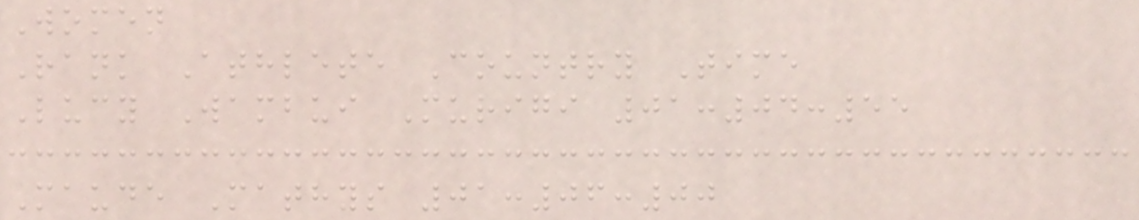Women
Rank Athlete Country Time
Lucy Wambui Murigi 01:04:55
Maude Mathys 01:06:00
